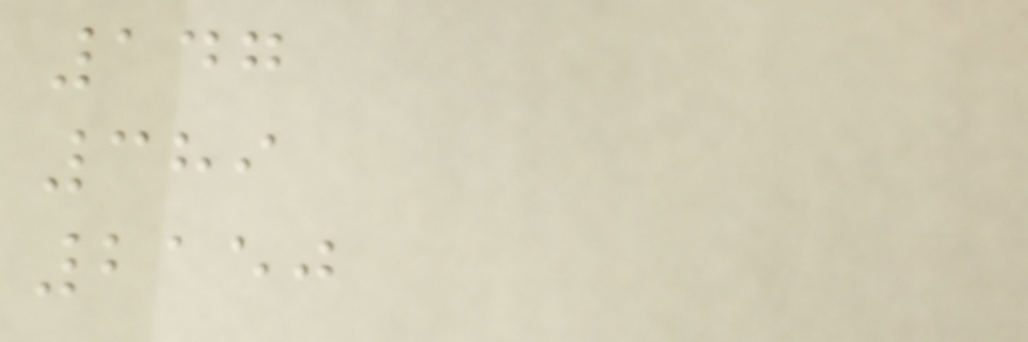147
389
2150
